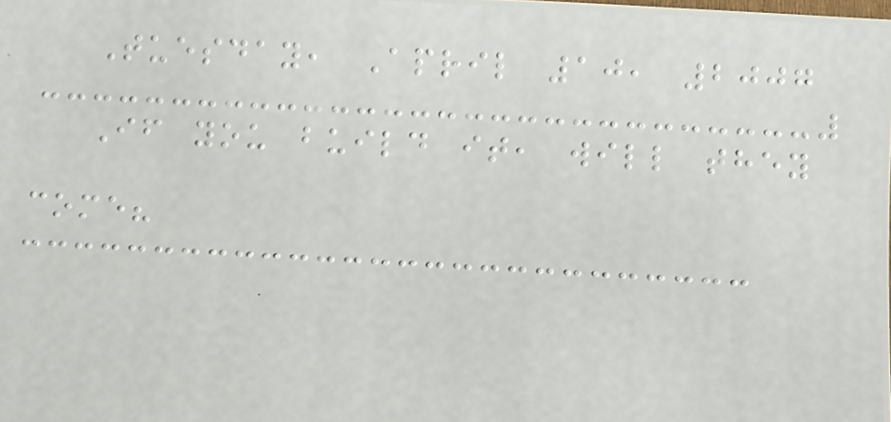Tuesday, April 10, 2007
If you build it, will they
come?
